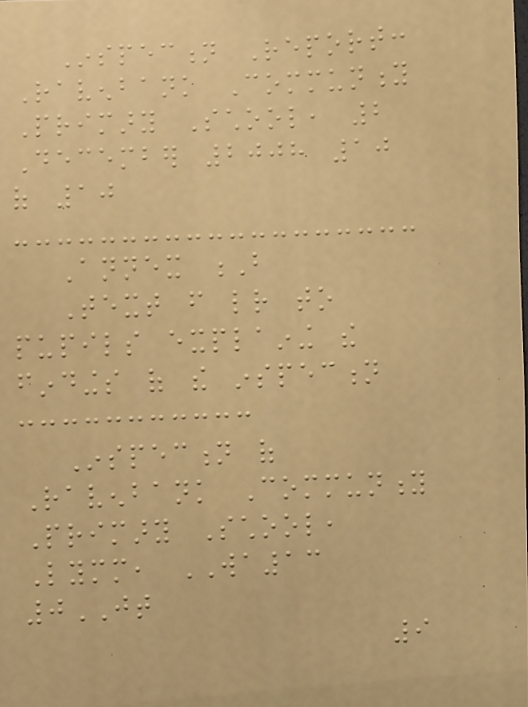Inspection Report:
Ravenbank Community
Primary School, 2
December 2008 10
of 10
Annex B
Text from letter to
pupils explaining the
findings of the inspection
Inspection of
Ravenbank Community
Primary School,
Lymm, WA13
0JT
9
